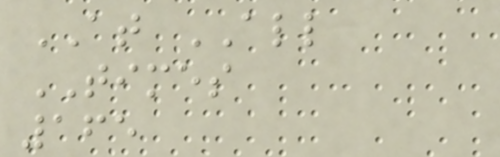AT ALL
TIMES
165
